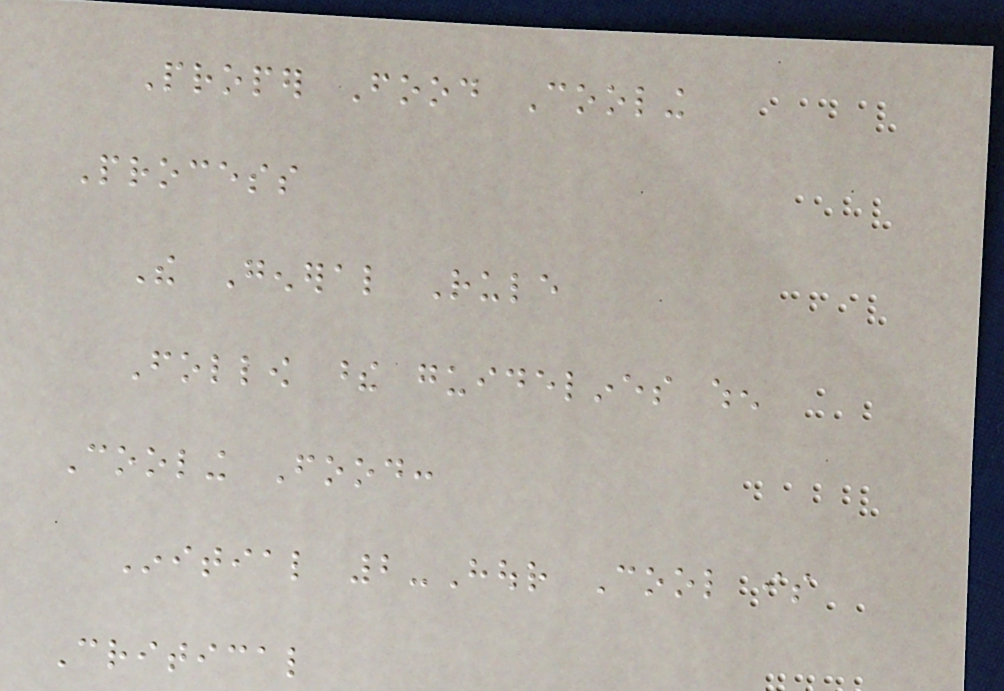Proper Food Cooling
Process
The General Rule
Follow these guidelines when
Cooling Food:
Initial 2-Hour Cool is
Critical
